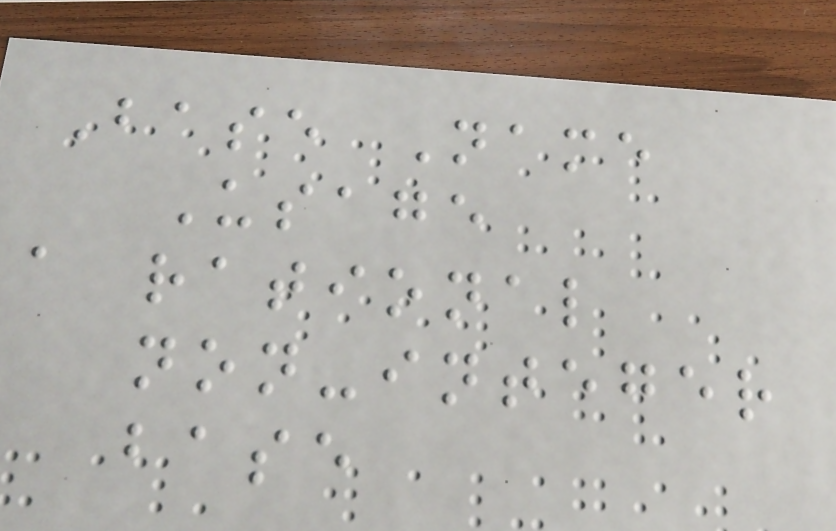Base Name
Usage
a rational
non-integer
base
